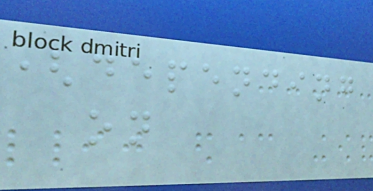(depending
on
